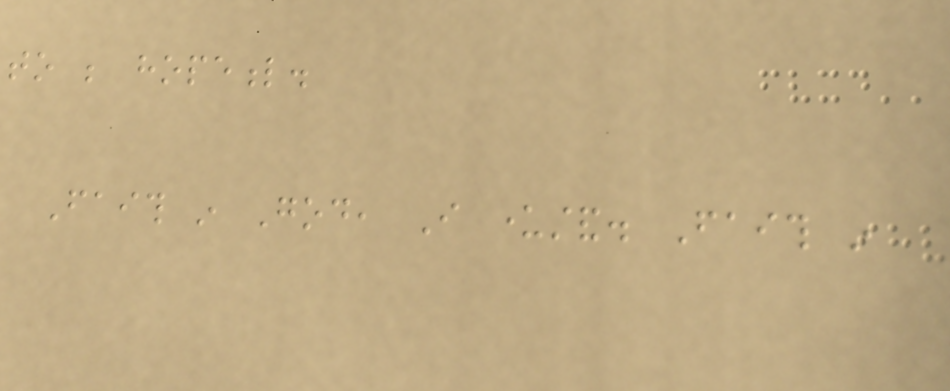to be hopeful.
Faith in God, I understand. Faith in
